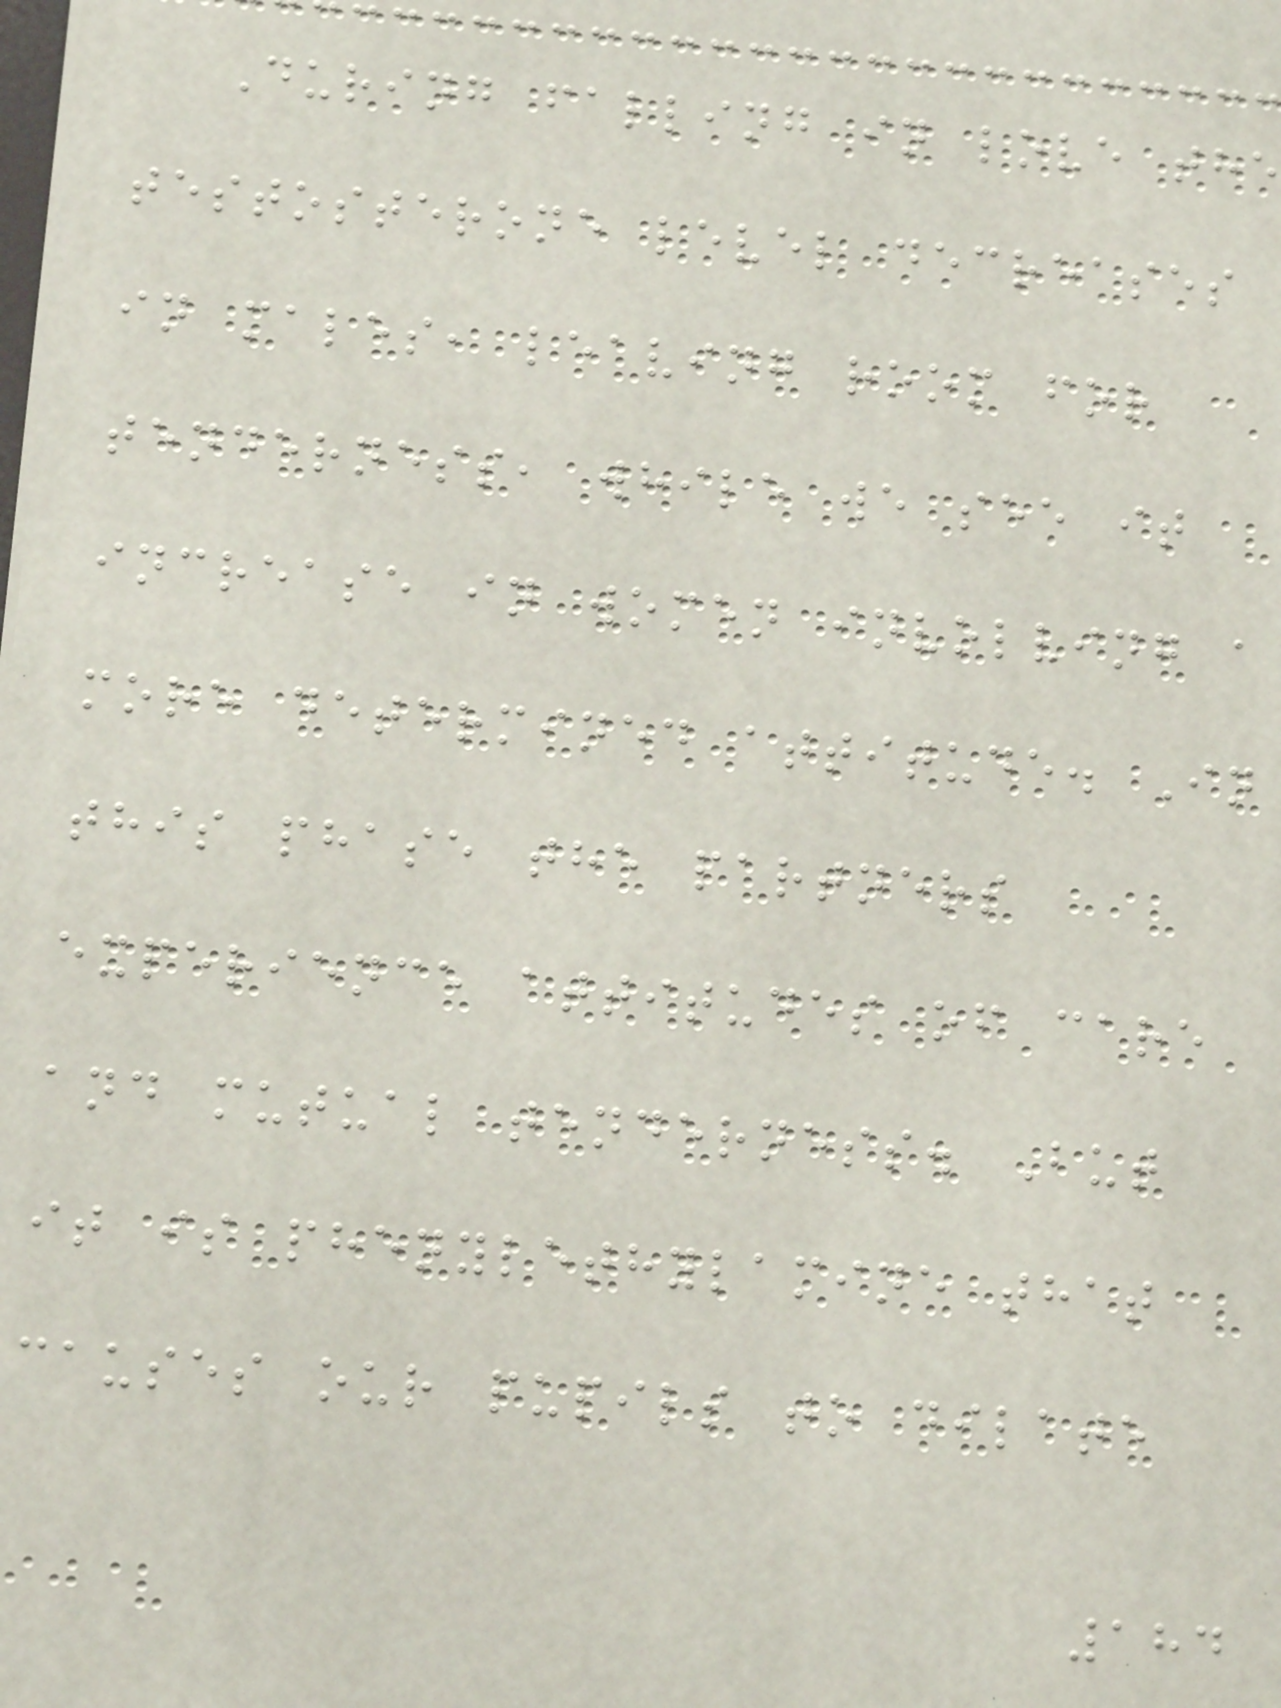During falling in love the
testosterone level decreases
in males, leaving room for
tenderness, while we see it
increase in women involving a
more determined attitude. In
this phase the partners
experience attitudes of care
and mutual tenderness. But
it is phenylethylamine that
causes our pupils to dilate
184
